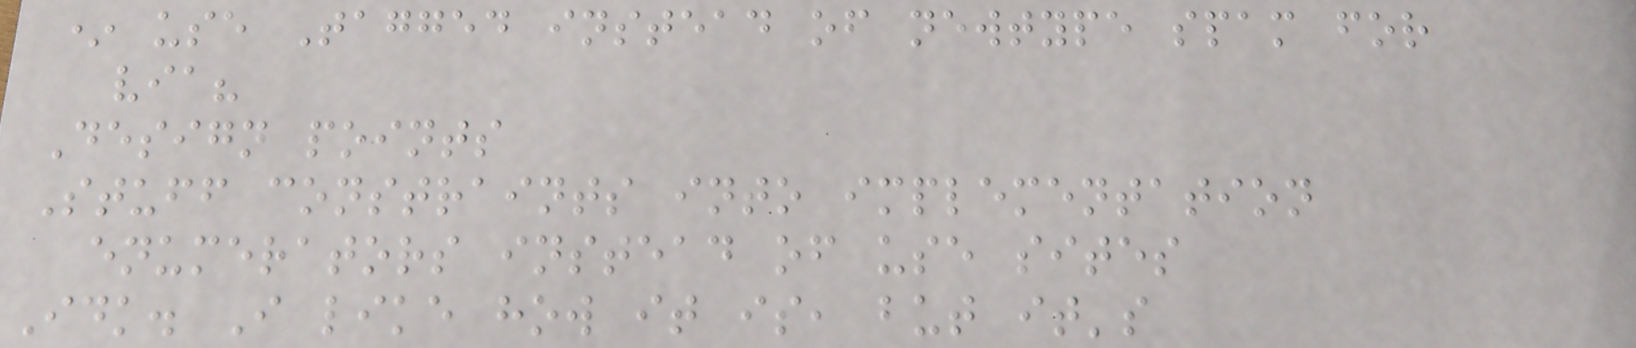* use Tagged instead of newtype spam for
via?
Design points
Stuff constraints into implementation
enumerators instead of use sites
Idk. I like how it is, but it's
